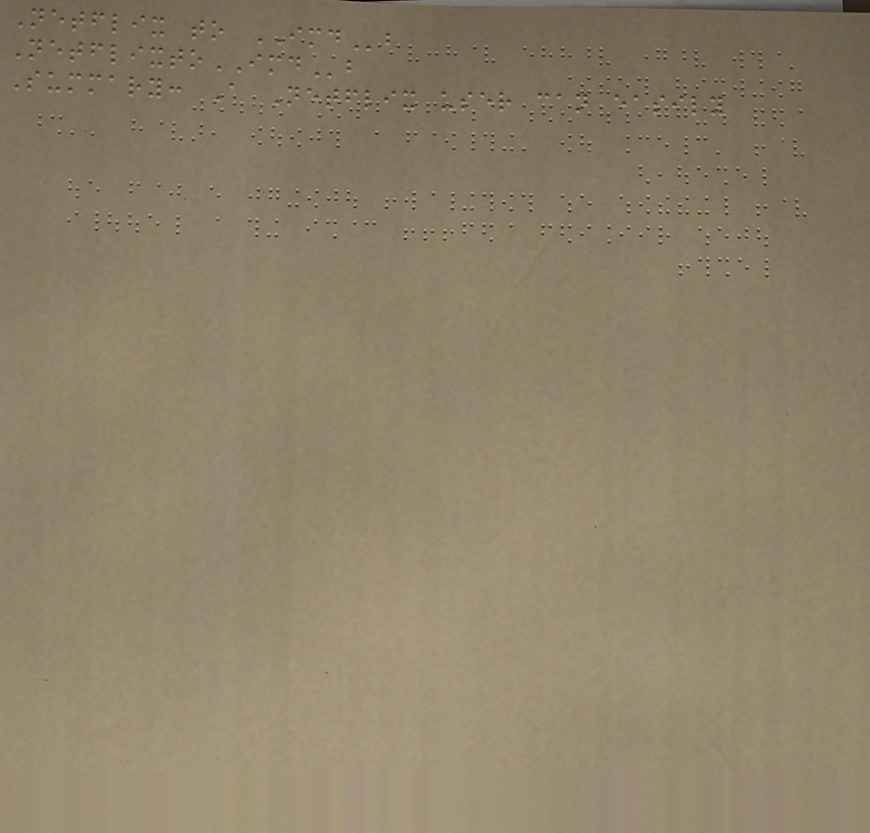Netflix to IMDb
NetflixtoIMDb
Summary: A Netflix user can easily
